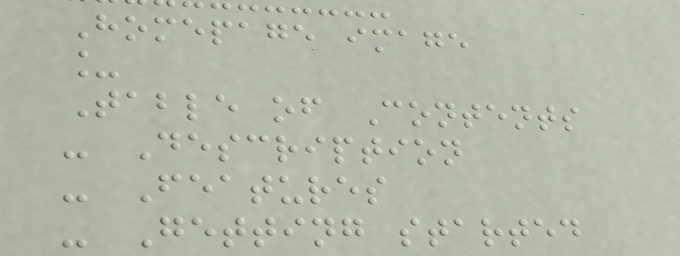Homepage image
_
Table of Contents
- Description
- Features
- Getting started
